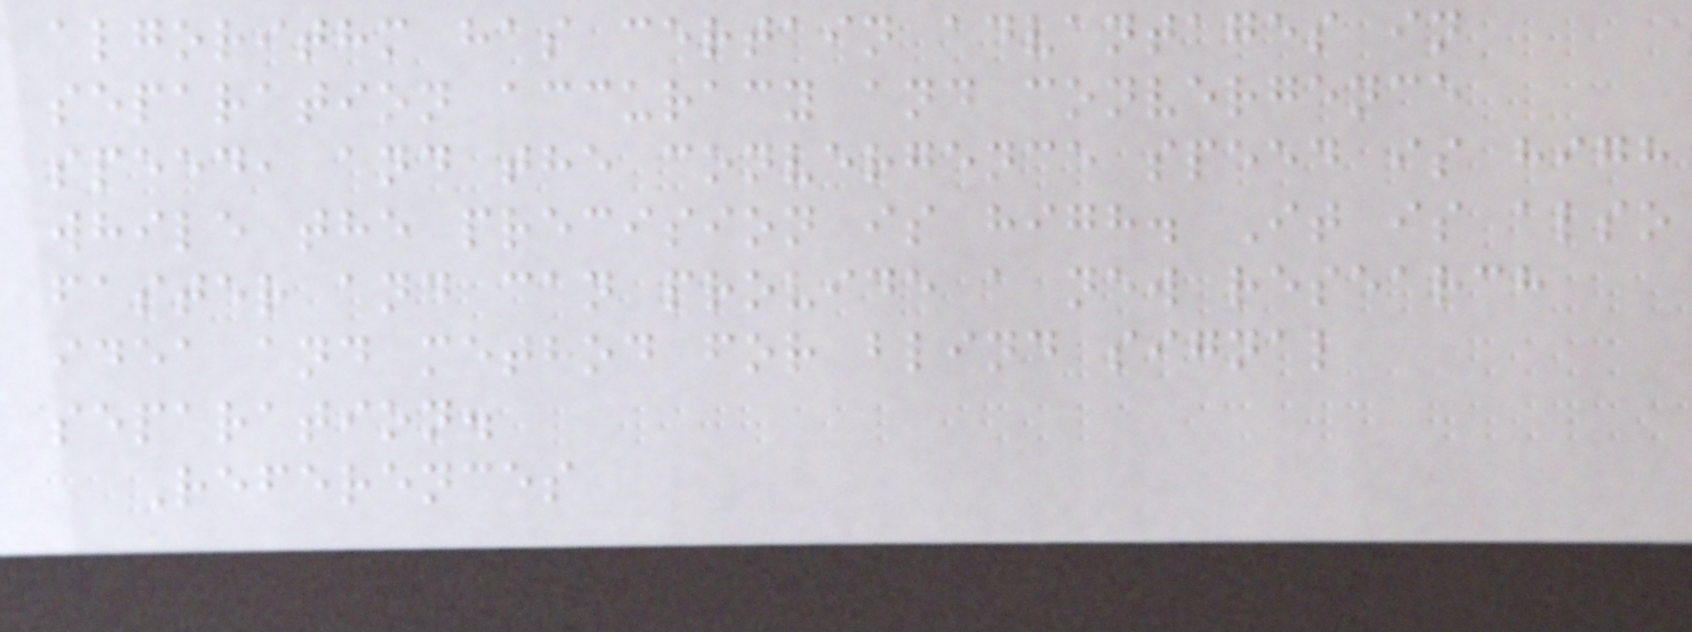algorithm has certain advantages in
separation accuracy and convergence
speed, and the convergence speed is high
while the precision is high. It is also
faster and can provide a new research
idea and method for blind signal
separation.
References
